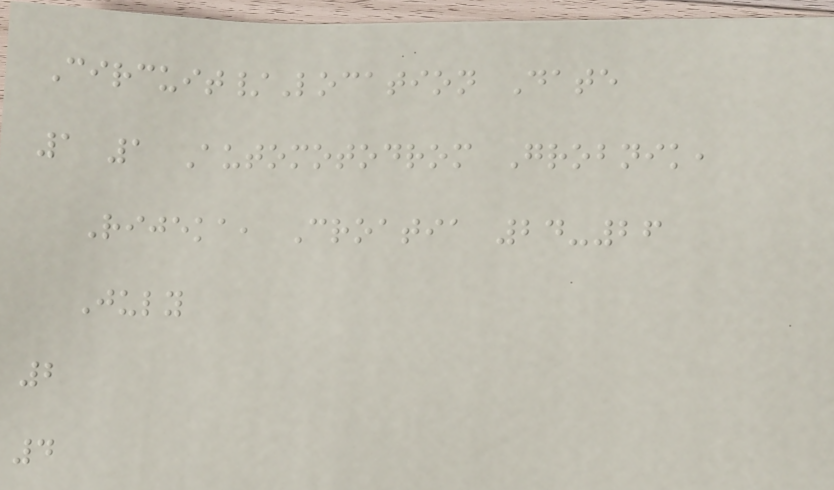Circuit/Location Date
1 1 Automotodrom Grobnik,
Rijeka, Croatia 24-26
July
2
4
